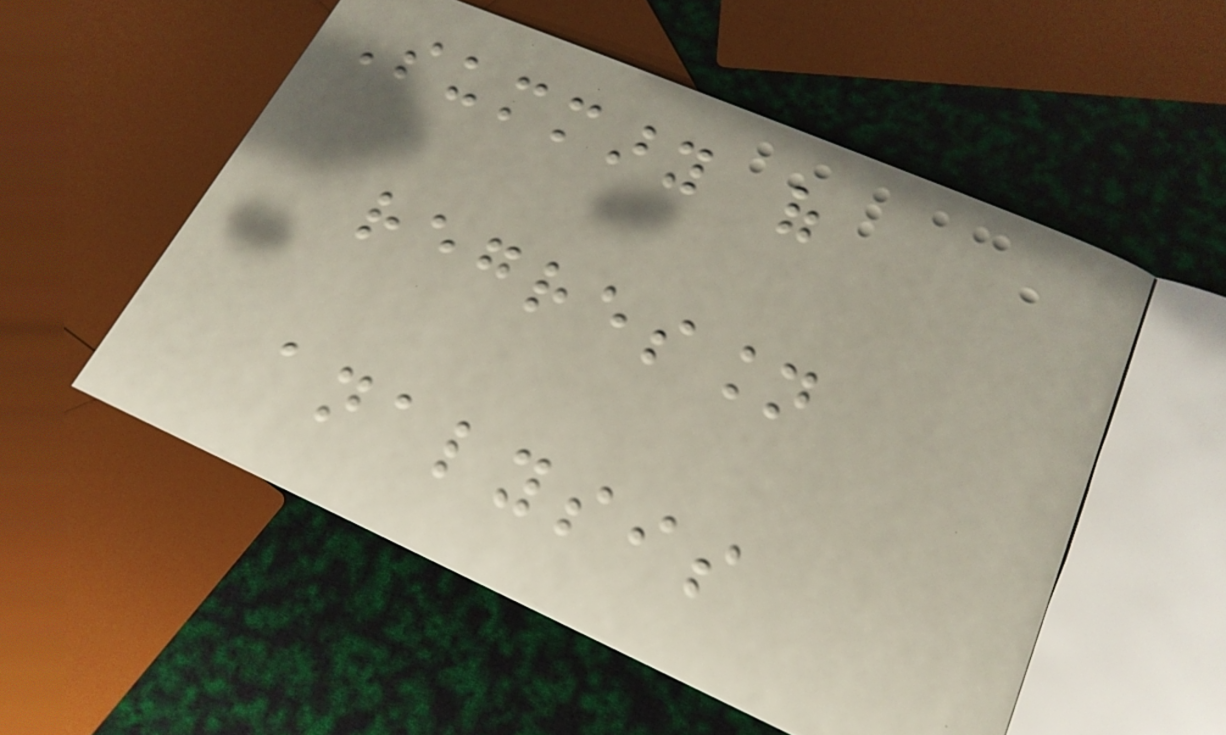Summary of
regression
analysis
